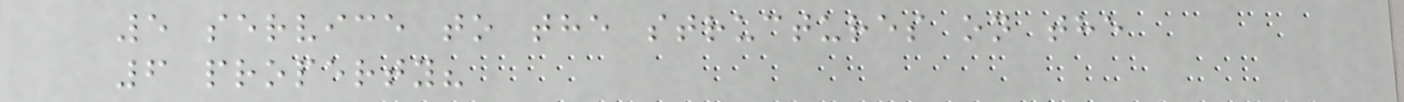5 service to the structures on the
6 property?
